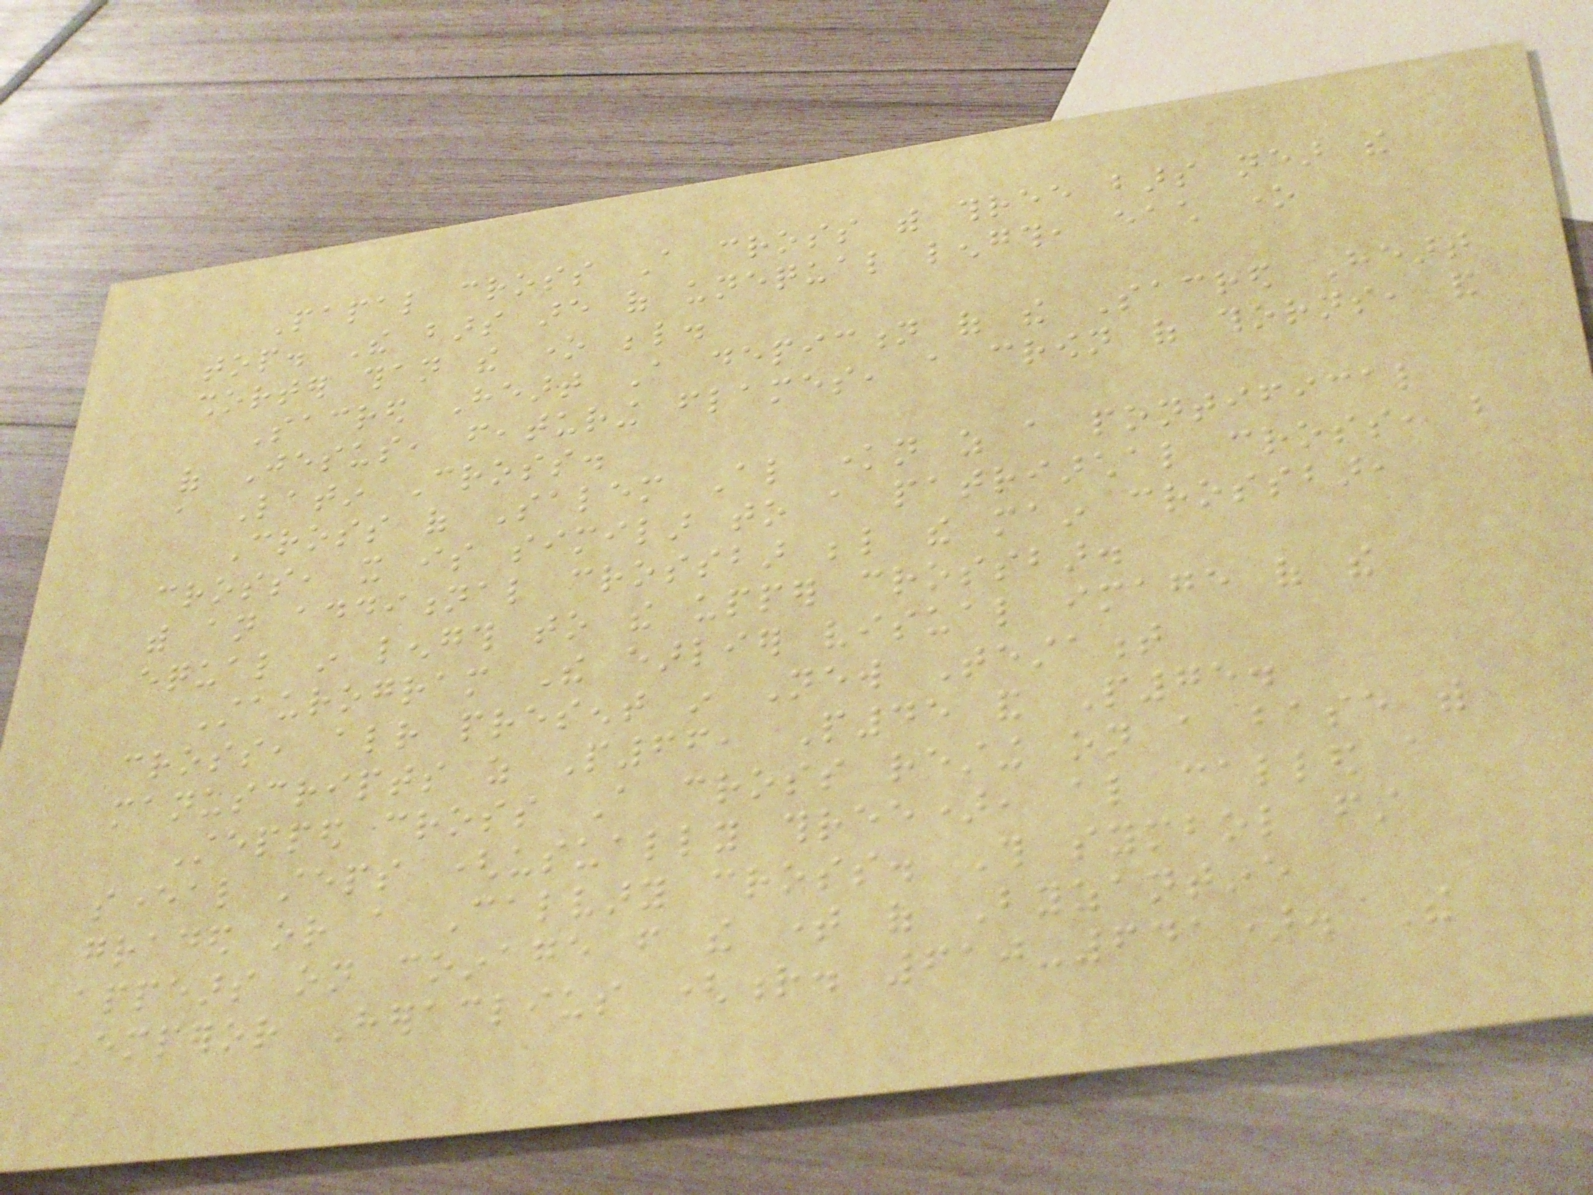Papal cross A cross with three bars near the
top. The bars are of unequal length, each one
shorter than the one below.
Sacred Heart A depiction of the Sacred Heart
of Jesus, featuring flames, a crown of thorns, and
a Latin Cross.
Cross of Salem Also known as a pontifical
cross, it is similar to a patriarchal cross, but
with an additional crossbar below the main crossbar,
equal in length to the upper crossbar.
Staurogram The earlier visual image of the
cross, already present in New Testament
manuscripts as P66, P45 and P75.
Stepped cross A cross resting on a base with
several steps (usually three), also called a
graded or a Calvary cross. This symbol first
appears on coinage from the time of Byzantine
Emperor Heraclius (r. 610-641). The
